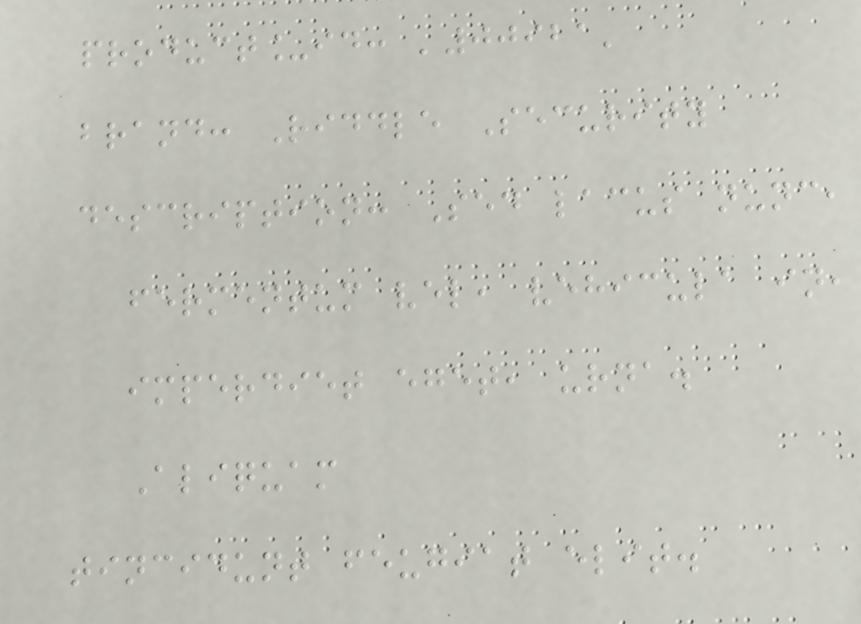product_id: '00921'
brand: Riddle Security
description: Sed lacus nunc,
fermentum vel, vehicula in,
imperdiet eget, urna.
Aliquam
tincidunt feugiat elit.
